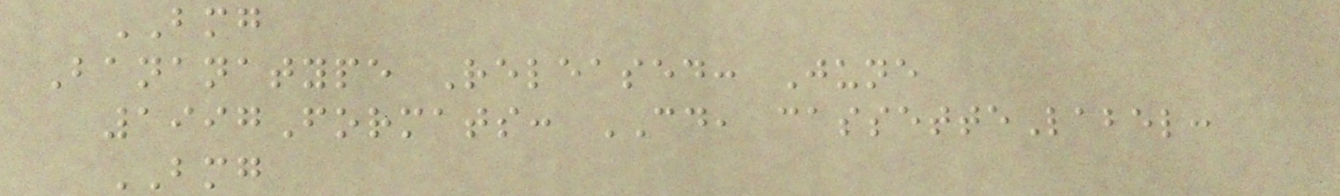BMG
Bananatype Released: June
1997Formats: CD, cassetteLabel:
BMG
